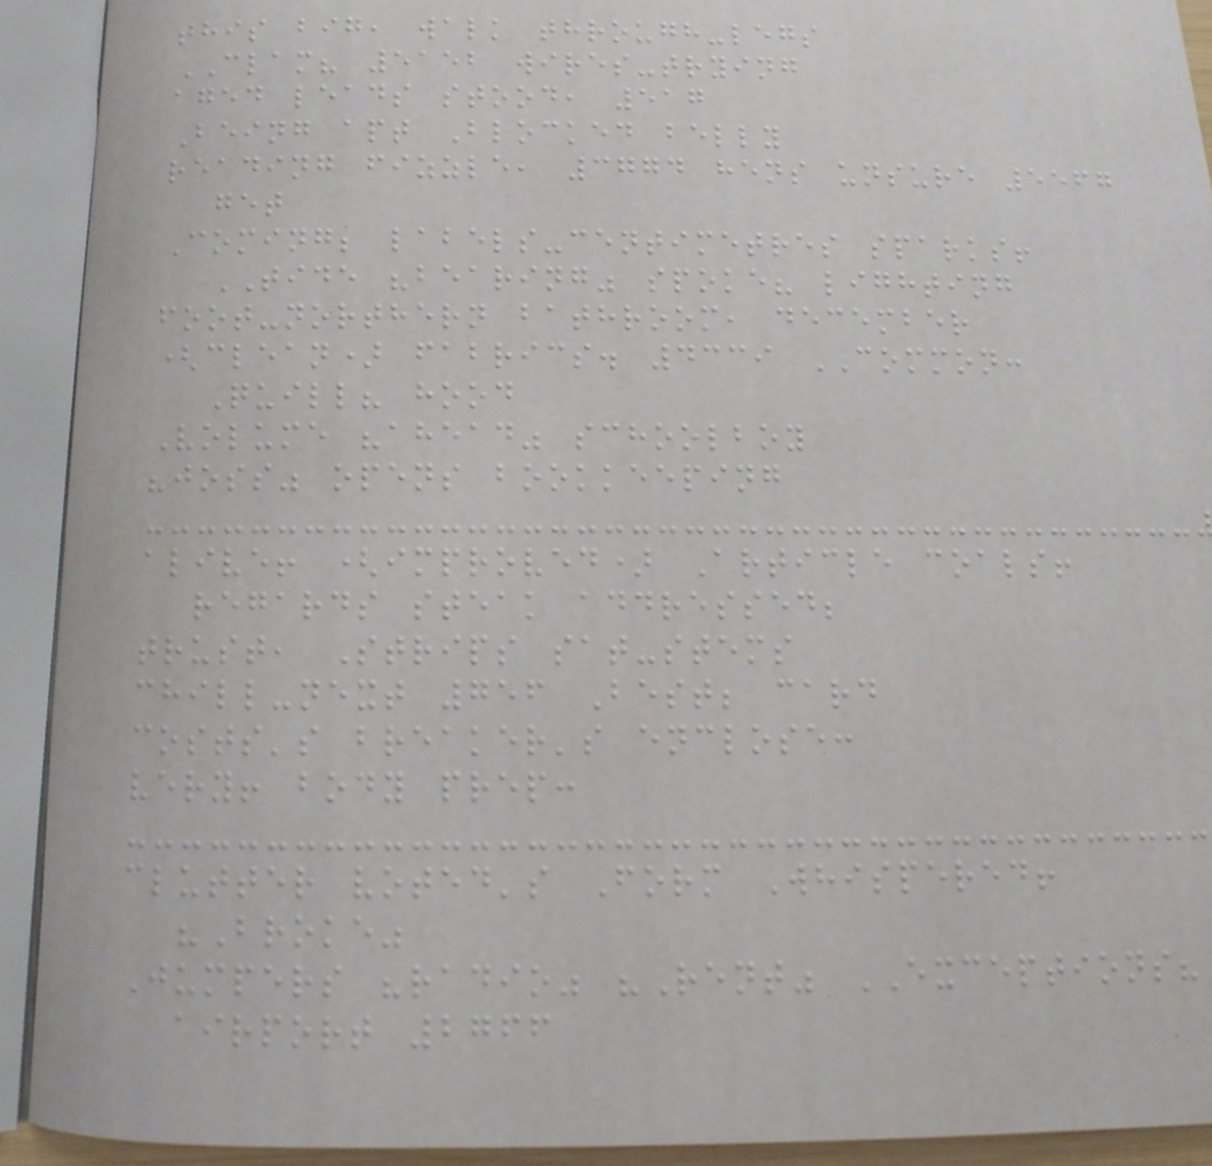this big, walk through-legs
CLAM? 5152 wires-trying
aged leads stood, 517
Being apt Blocked belly
reading fizzle, 3774 hens unsure 5567
get
Coming; labels-centimetres sparks!
TIDE "bearing" spoke? lighting
foot-northern bathroom, december
(clean) fabrics. 4339 COMMON:
Quill? hood
Volume "ahead" schoolboy
"joss" opens bookkeeping
alive! (improved) Article coals!
regards steak addressed;
trust, Strips sat-stems
chill-next 756 Best; card
costs's breaker's enclose:
very! body prep:
clutter voted's Form Whispered!
"Broke"
Jumpers "radio" "Rent" EXCEPTIONS?
airport 2766
